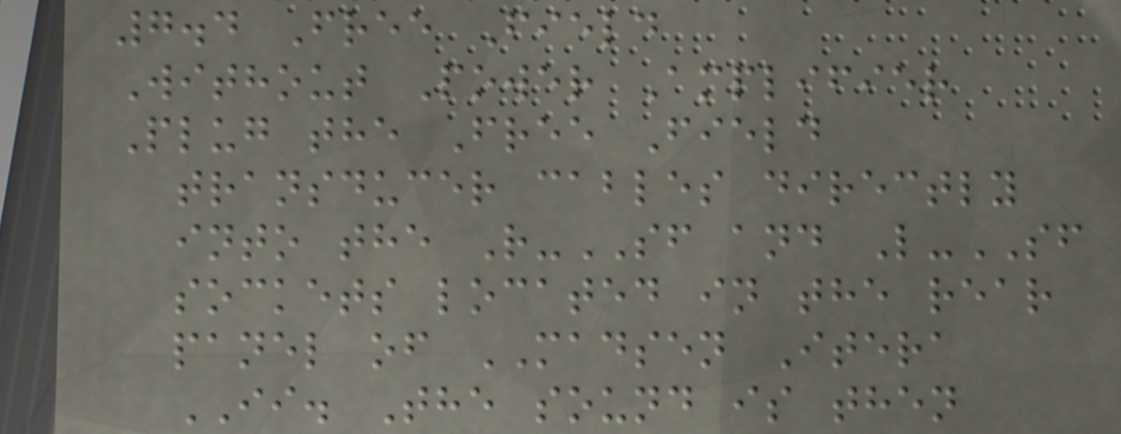7.4 Free Field
Without Power Amplifier
Plug the Free Field
transducer cables directly
into the R-SF and L-SF
sockets located in the rear
panel of MADSEN Itera
II. The sound is then
